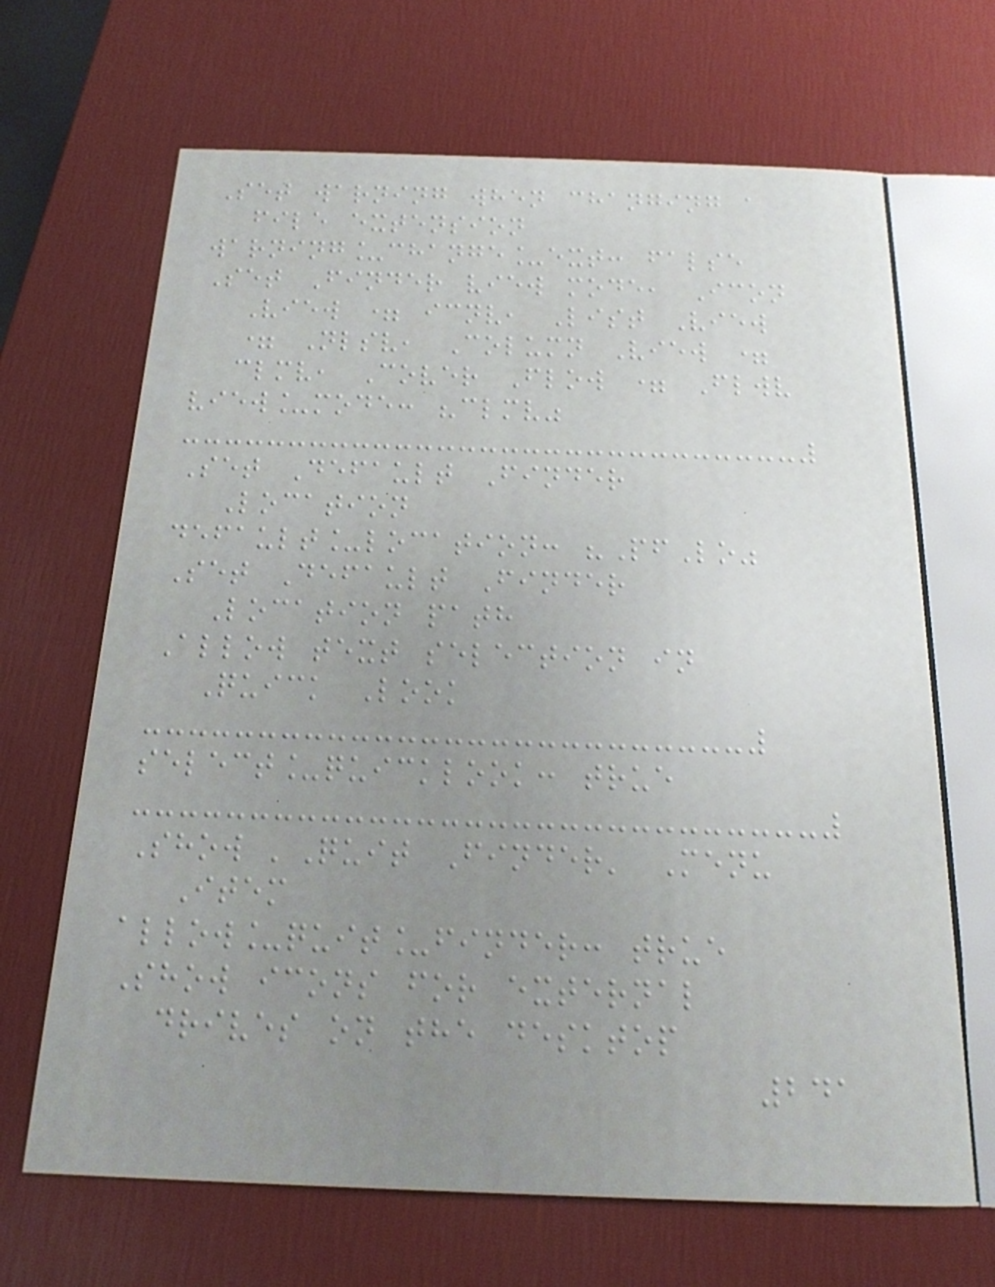Set warning when changing a
file extension
warning_change_ext: false
Set Finder view mode, Icon
View = icnv, List View
= Nlsv, Column View =
clmv, Cover Flow = Flwv
view_mode: "clmv"
Set Default Finder
Location
default_location: "PfLo"
Set Default Finder
Location path
Allow text selection in
Quick Look
select_quicklook: true
Show 'Quit Finder' Menu
Item
allow_quit_finder: true
Show icons for external
drives on the desktop
241
